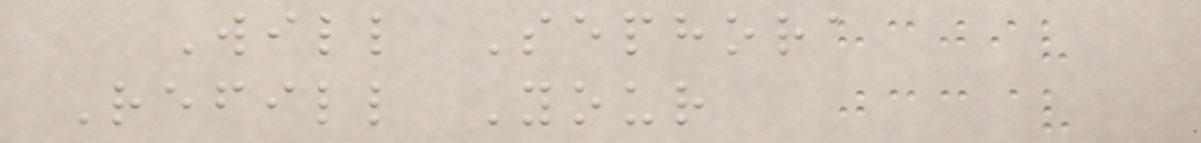Will Sephora
Refill Your
